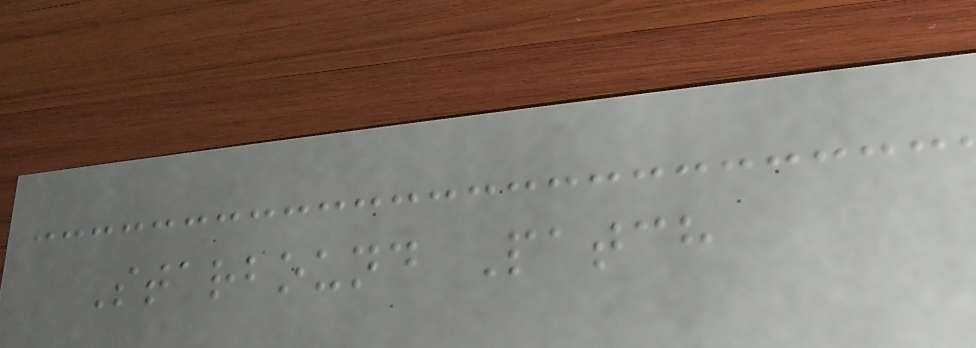Starbound Patch
